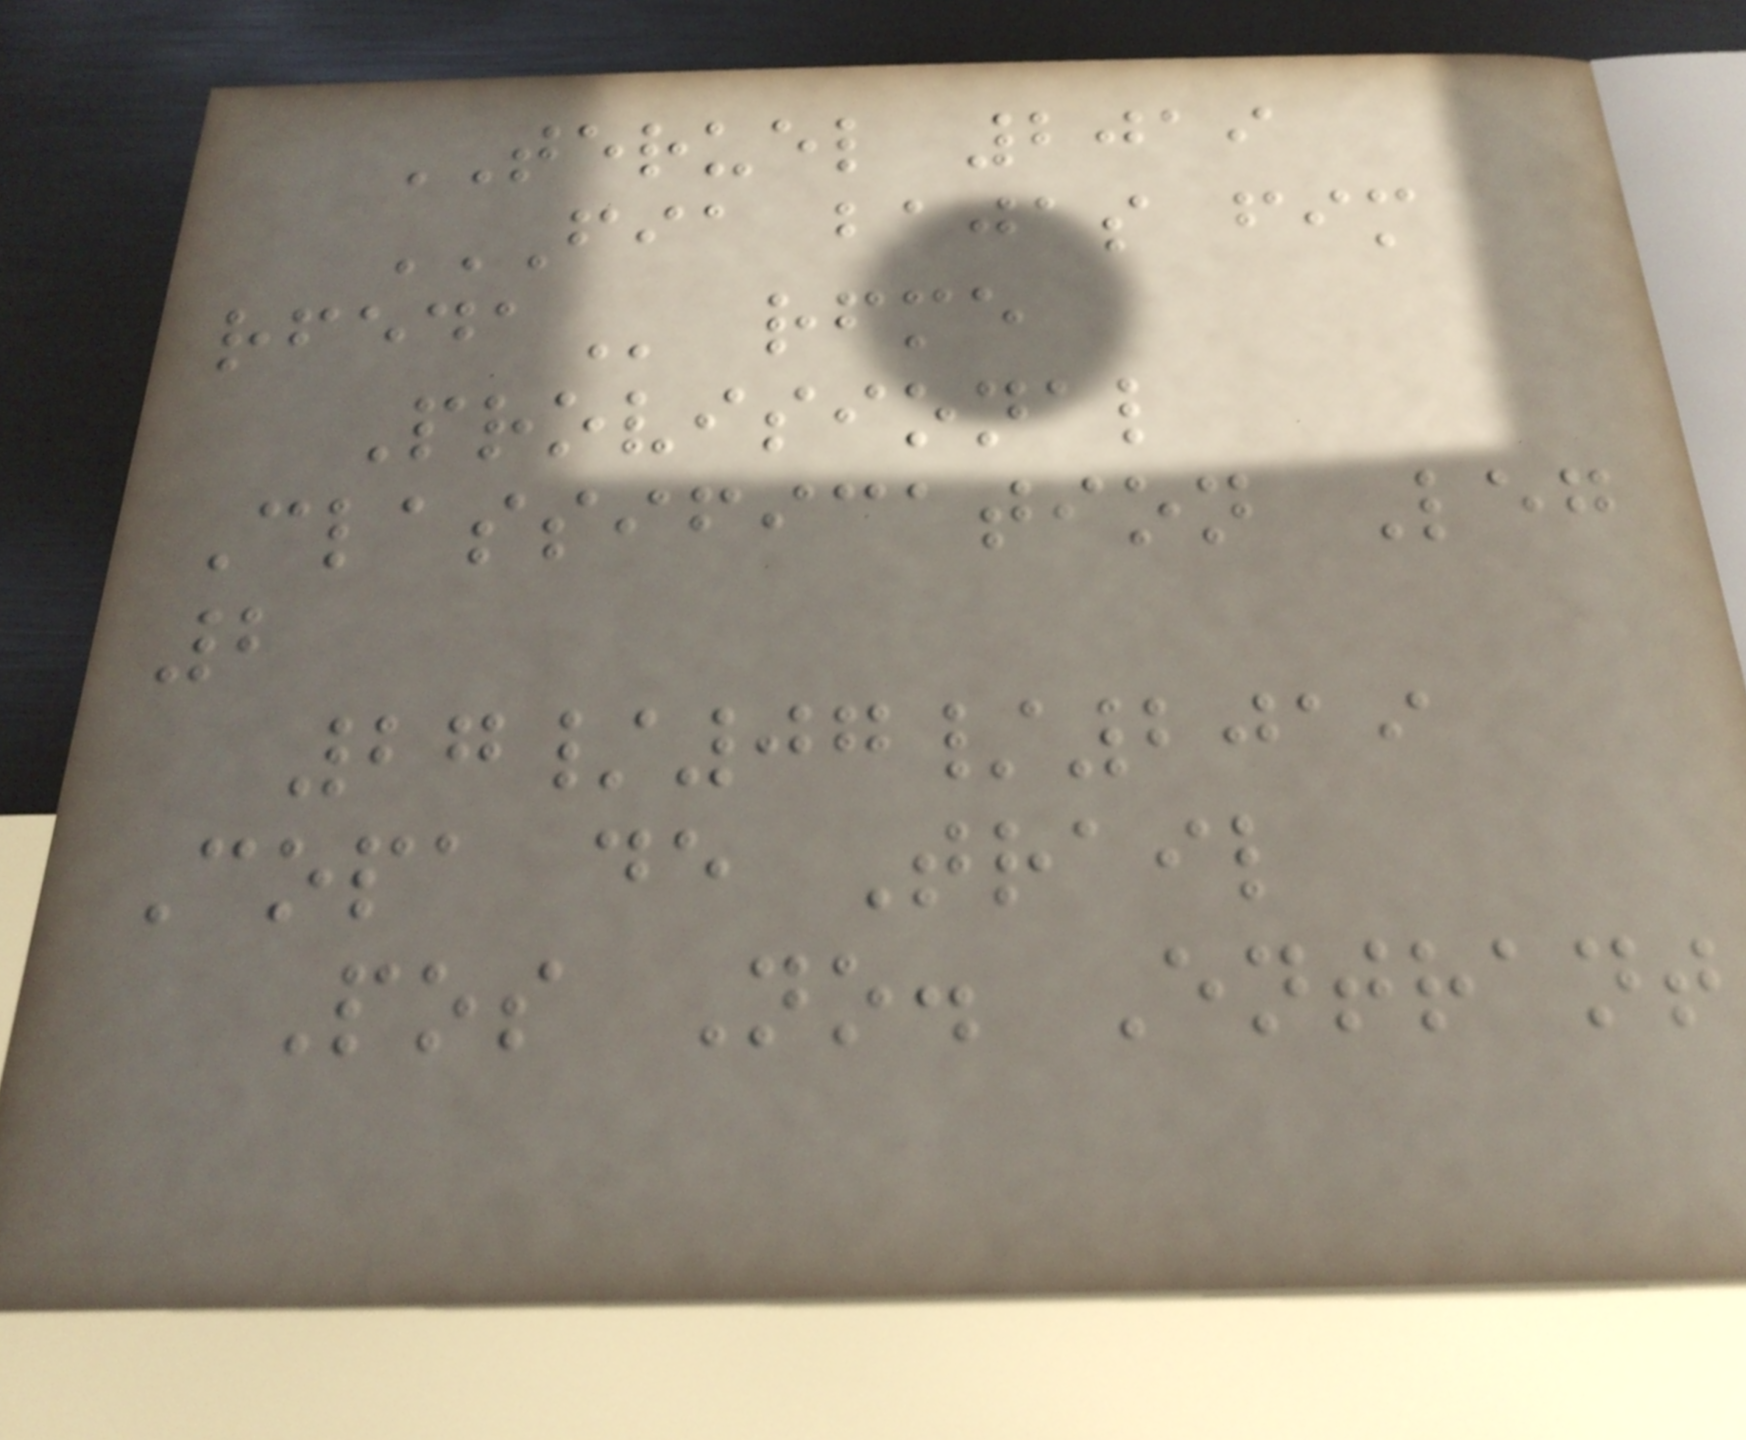TERUEL 2019
FIA BAJAS FIM
RFEDA rfme
Provisional
Classification Leg
2
27/07/2019
Copa de Trail
Pos No. Entrant
